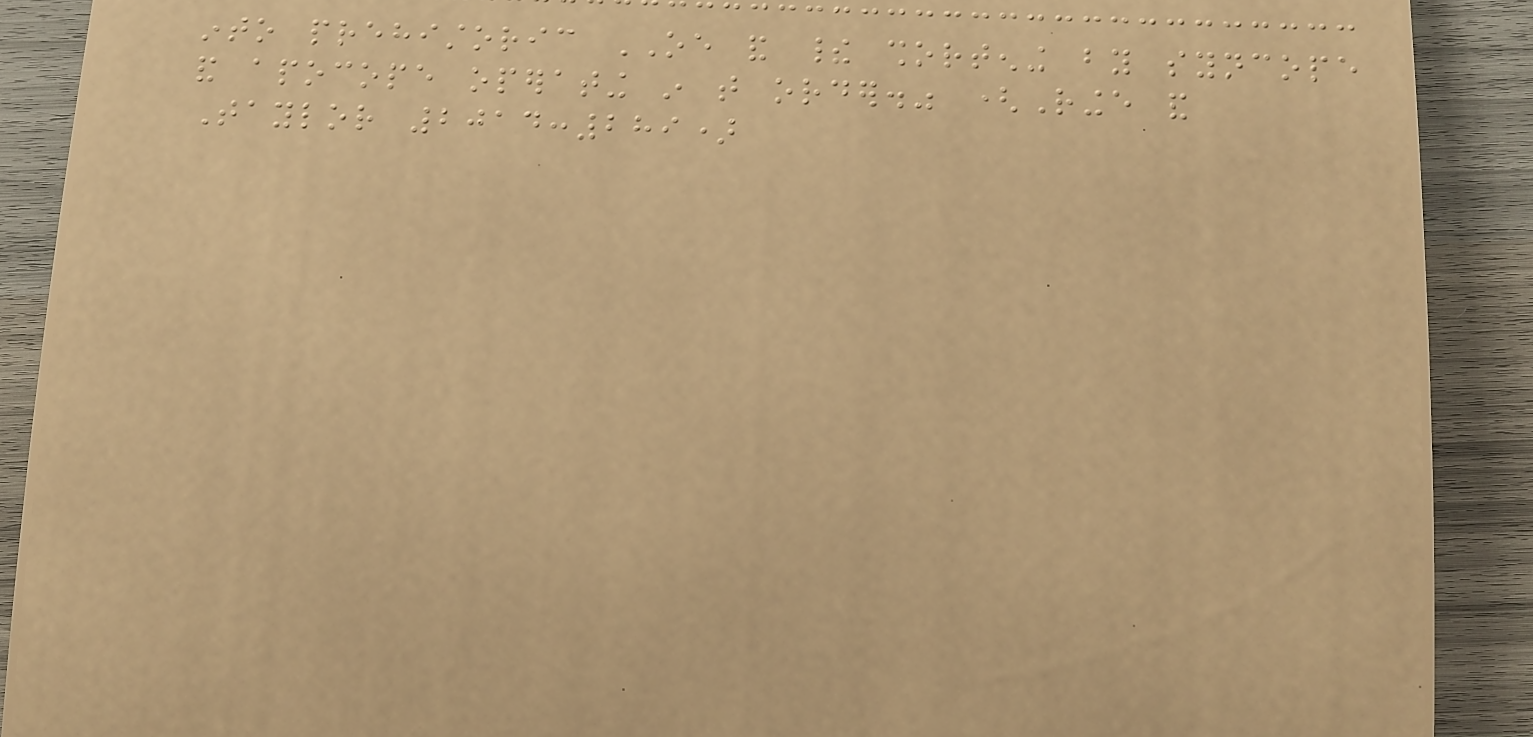into prehistoric OE and their shortening by syncope
and apocope operating in that order." (Ringe and
Taylor 2014:289)
